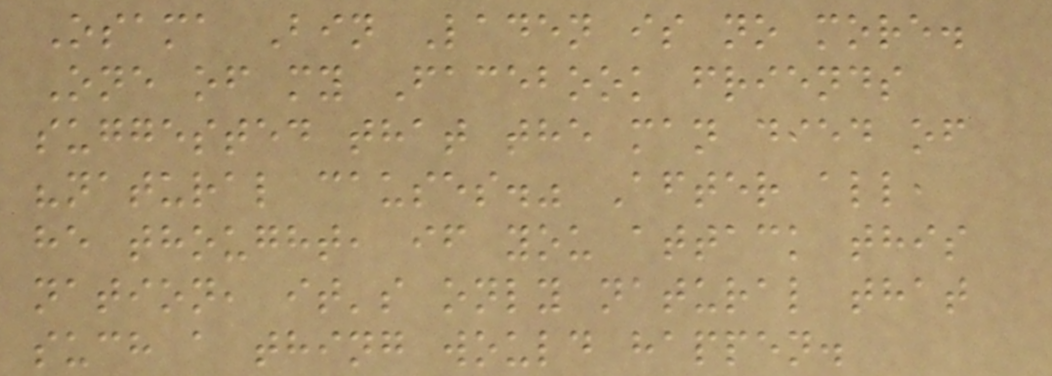Osama Bin Laden is no more.
One of my Facebook friends
suggested that the man died of
"natural causes." After all,
he thought, if you attack this
nation, it's only natural that
such a thing would happen.
